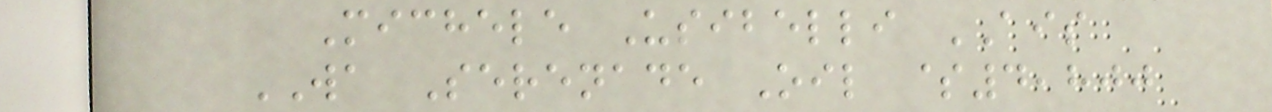Michele Usibelli AIS
WA Serenade Oil $4,800
